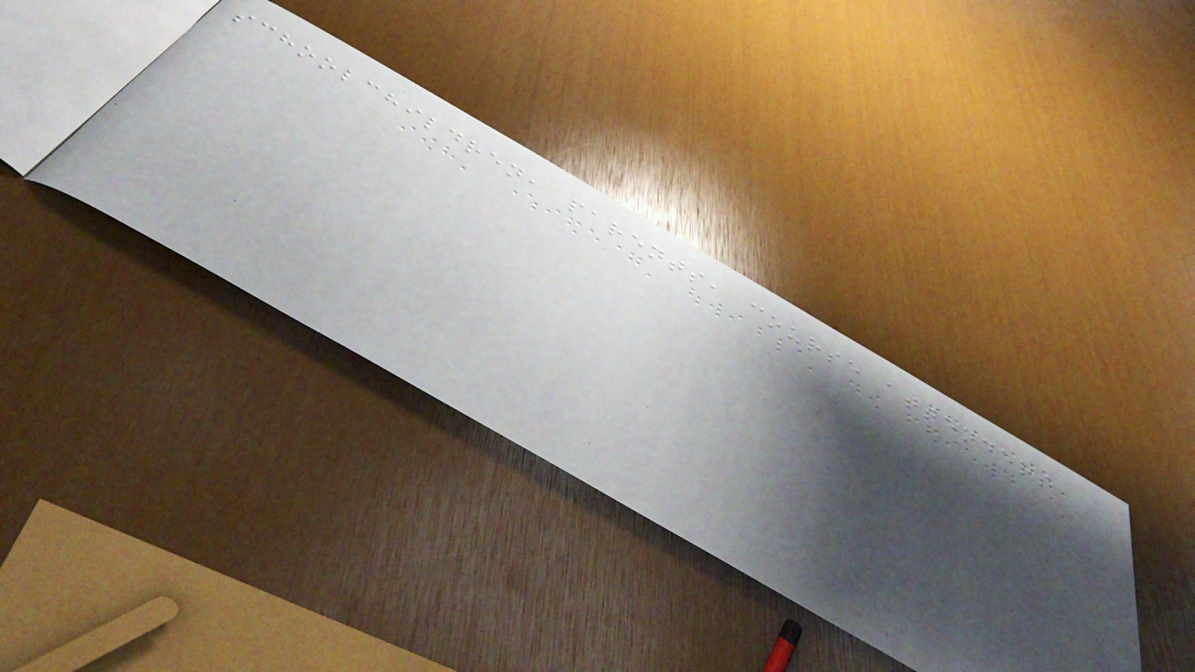schoolchildren, parents, course attenders
